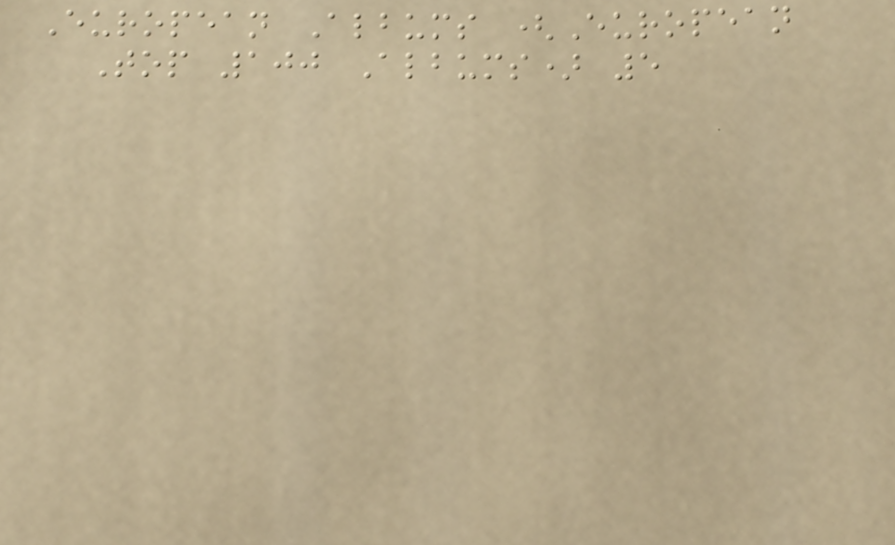European Albums (European
Top 100 Albums) 5
